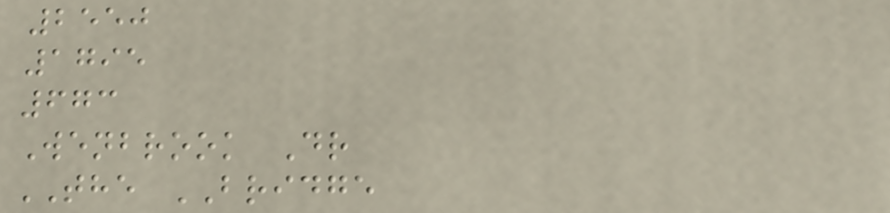2550
1795
673
Wenbrook Dr
THE BRIDGE
